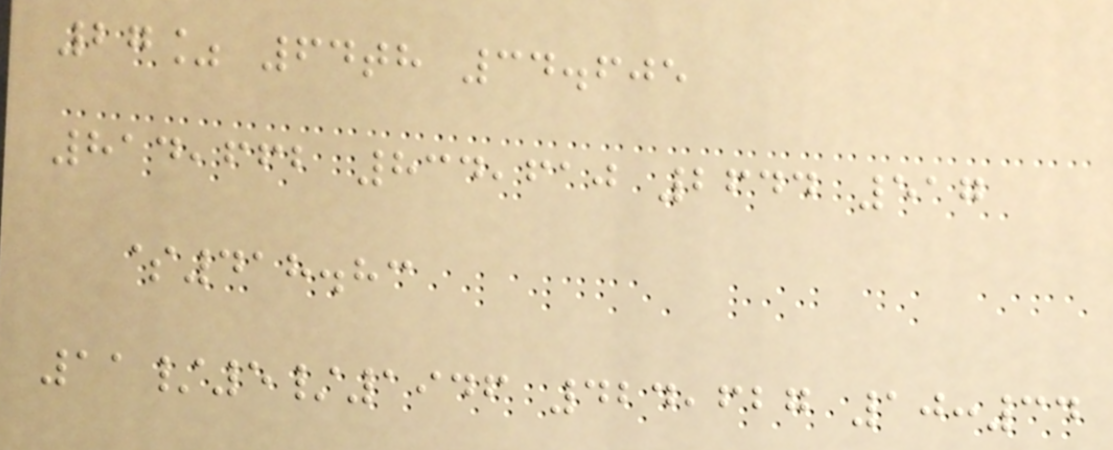27% 64th 34.605
814,662 834,610 2644 517
$418.83
11/5/1946 424,627 10:34
